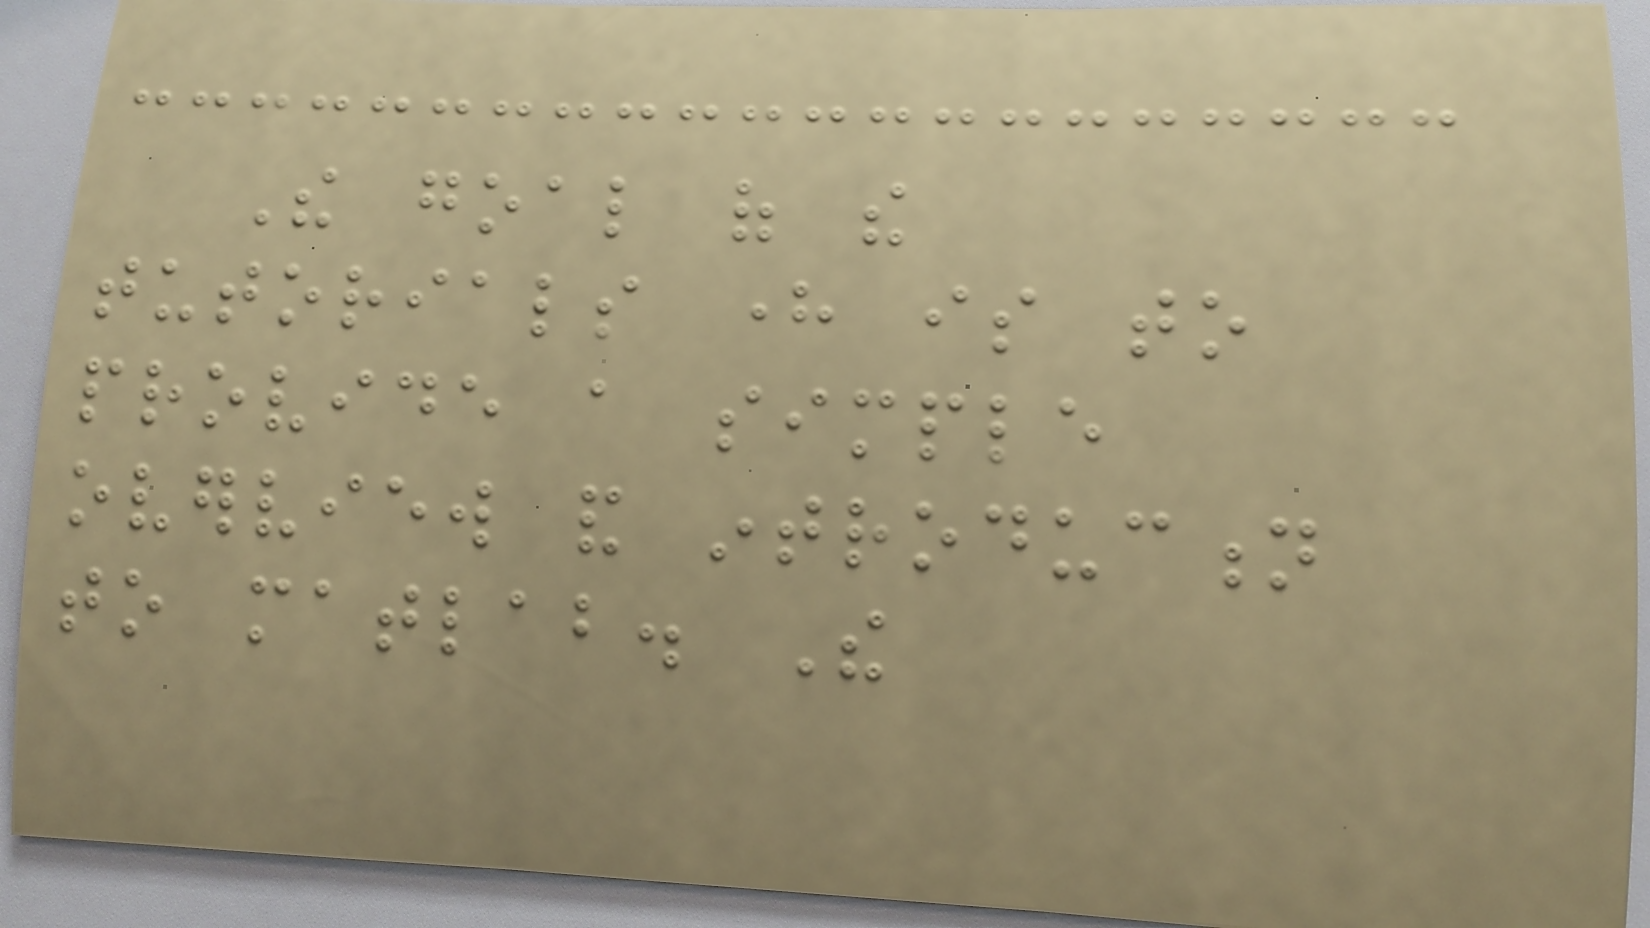The goal of the
tutorials here is to
provide a simple
overview and introduction
to matlab. The
